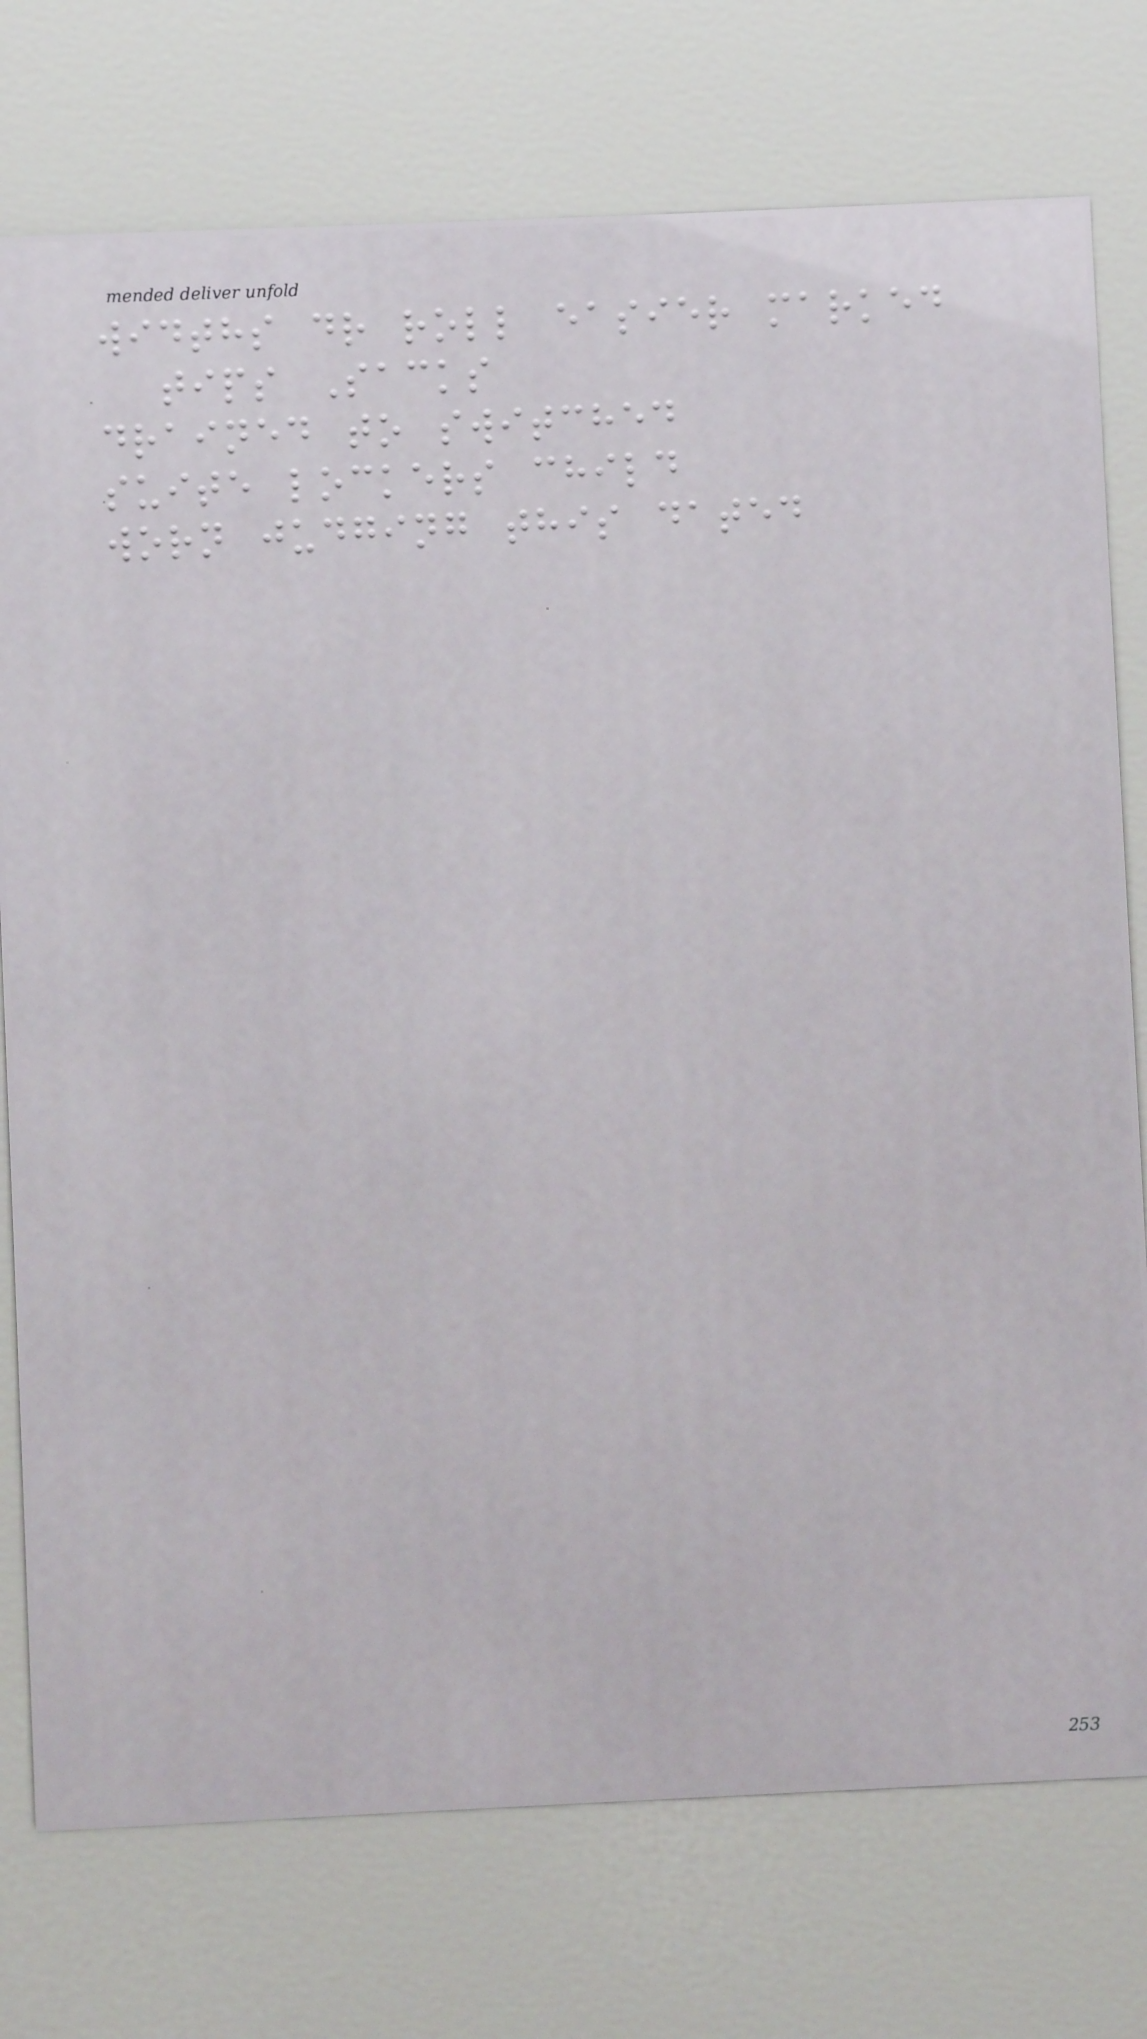widths dr roll easier marked
tips Sacks
drained to switched
suite lockers child
worn judging this dated
